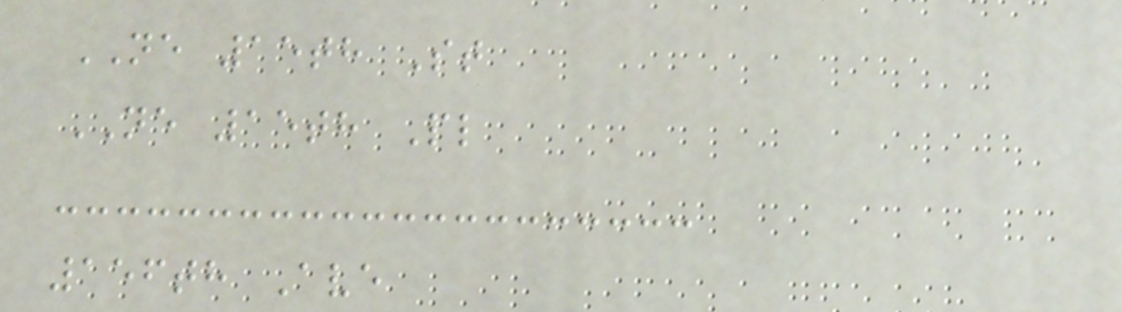NE 15th St
NE 15th Pl
156th Ave
